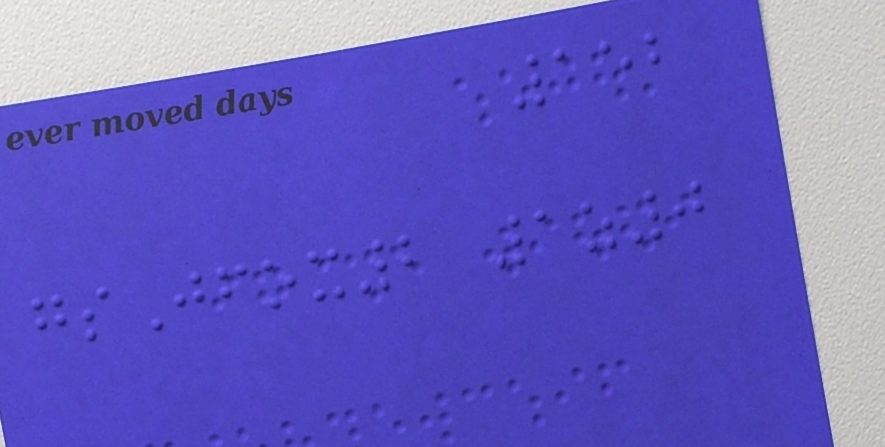152
gsJfox2 1z0
